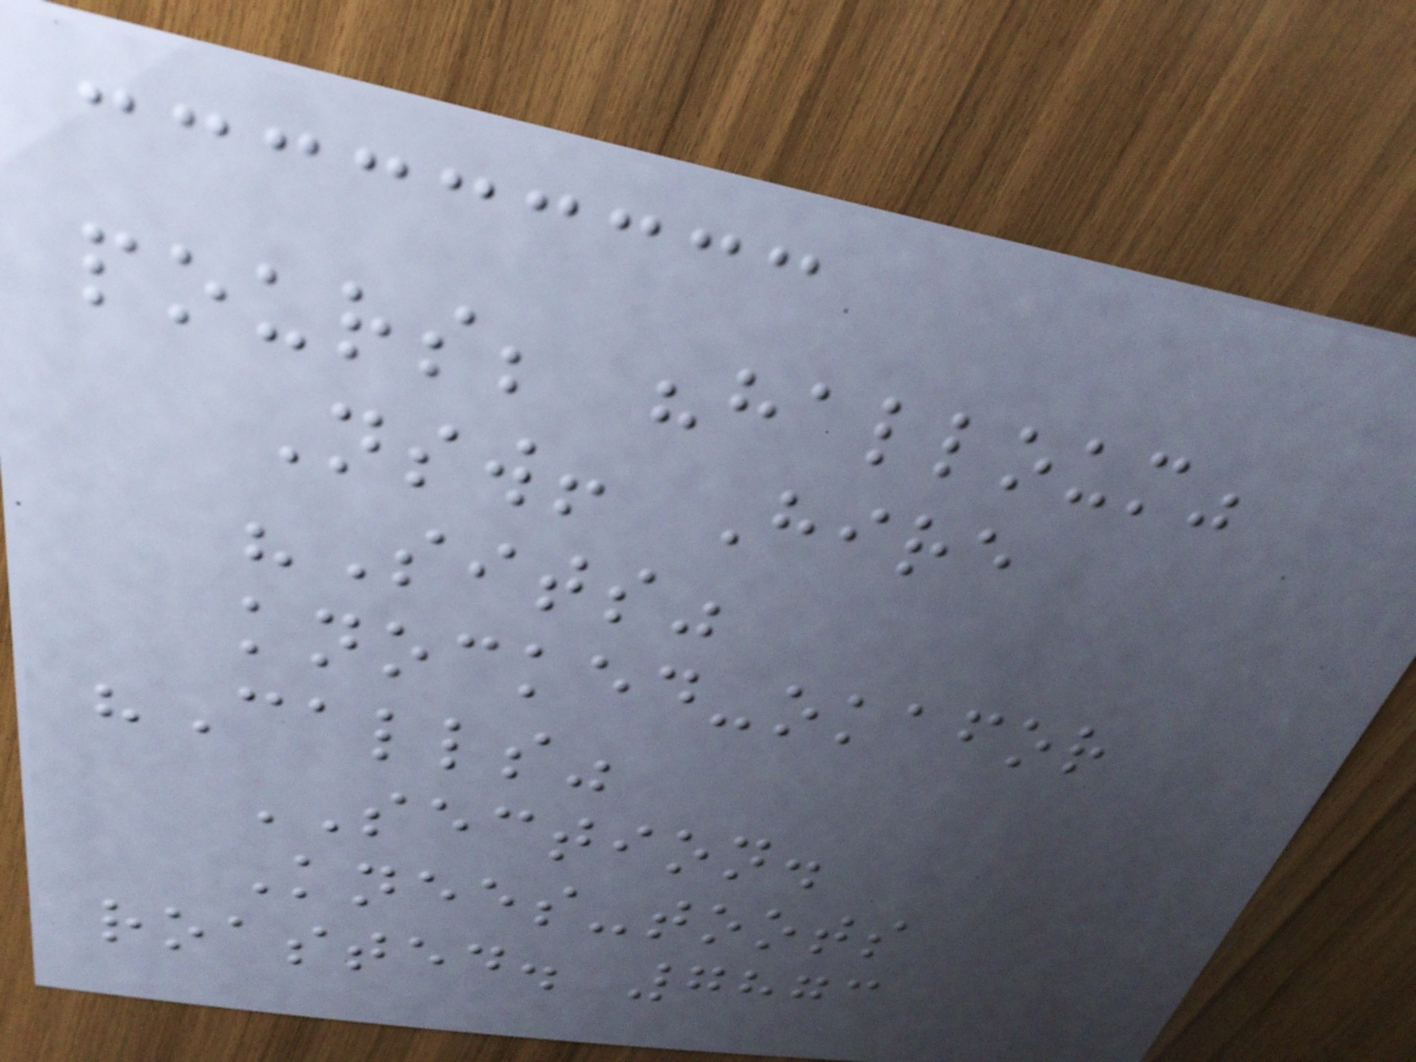pours; "halloum"
Nsw! Hire
"Sits"
knocked-okafor
"Calls"
SECTION.
Knees-toots
roasted. 7873
